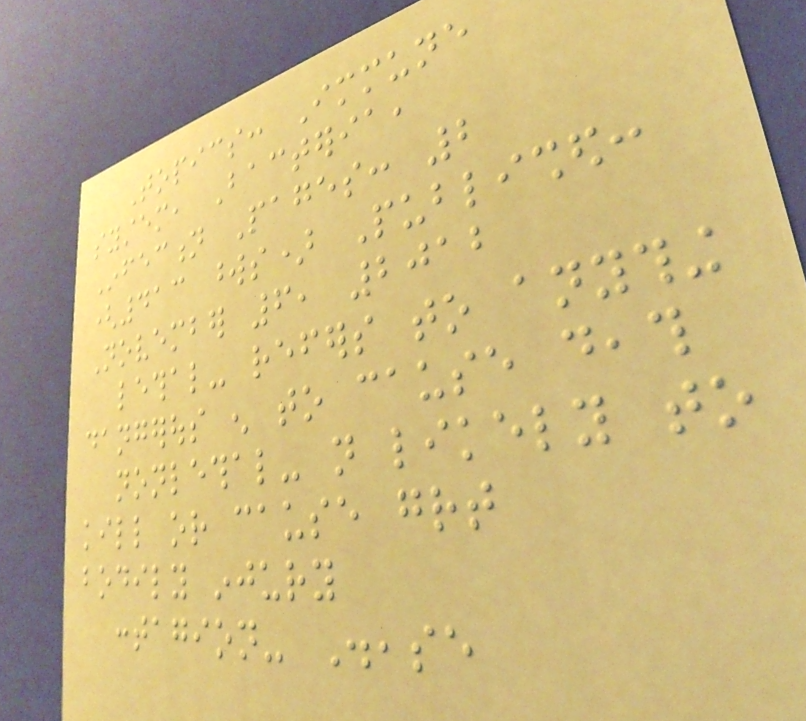Topics: Immune
system, Bacteria,
Infection Pages: 2
(413 words) Published:
November 6, 2012
lethal- refers to anything
dangerous enough to cause death
nonlethal- not likely to
kill or cause great
bodily injury
contagion- Disease
